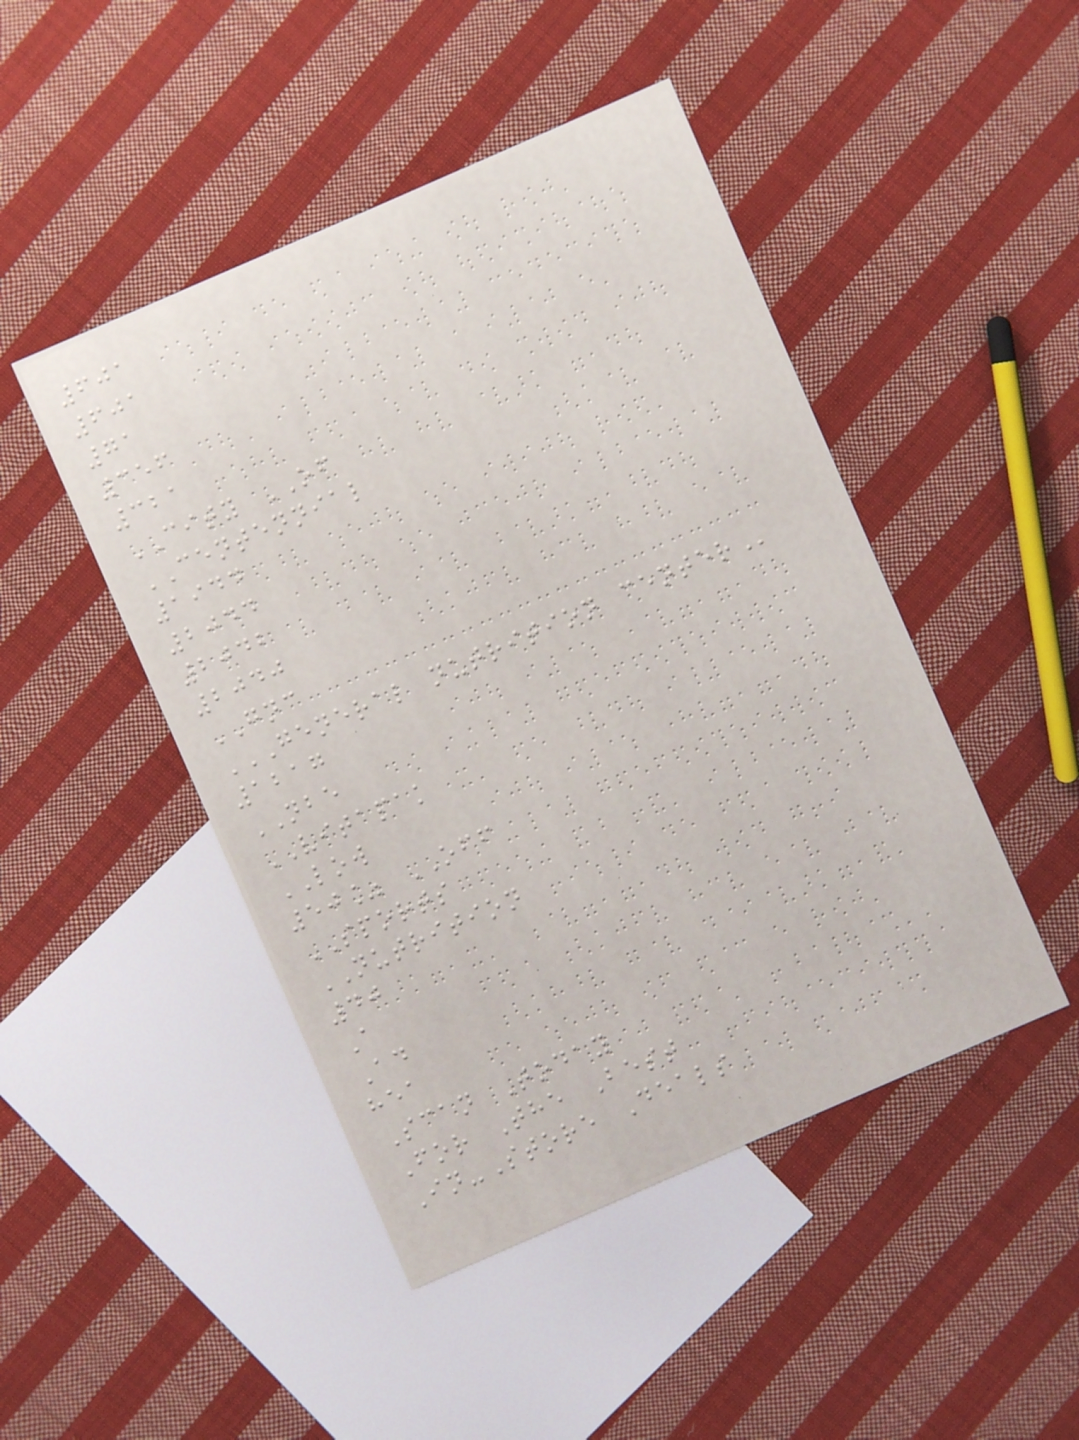601
601
71
356
321
CITY OF
CENTENNIAL
1944
2044
2042
2040
GNC
GENERAL NUTRITION CENTER
1217
NBE
VITAPAK
LOW
50% OFF
SPORTS
NUTRITION
40
A
Ad
hea
Scan Today
For The Best
In-Store Deals
